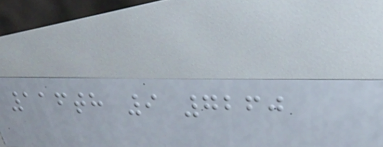116th 9 7260
